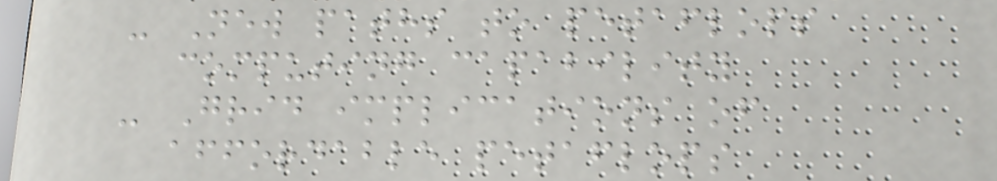- New paths to petaflops
computing capability
- Grid implications of
affordable petaflops
